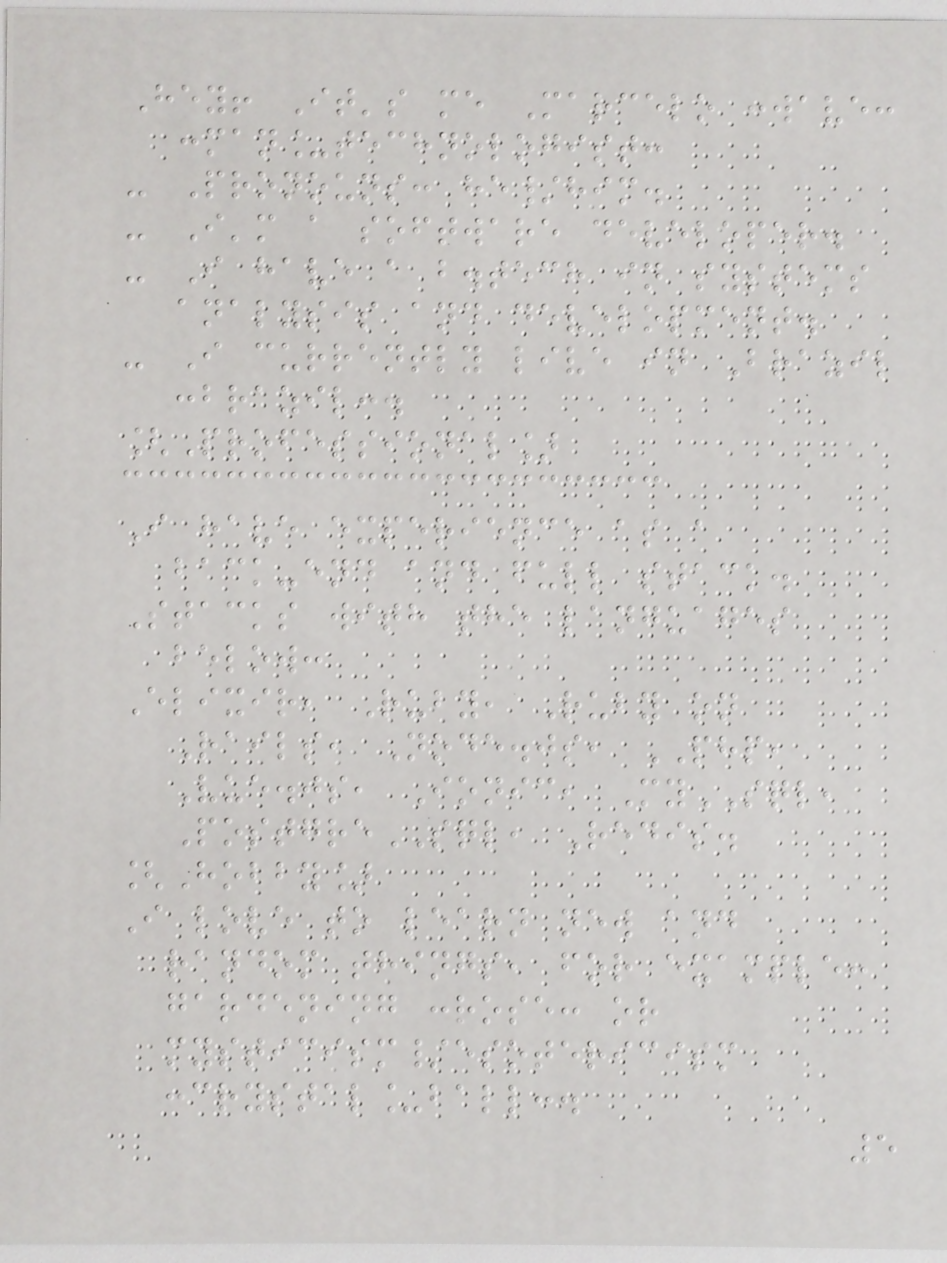Hey! It's me Marcelo :wave:
:man_technologist:
- Pronouns: he/him.
- I'm a software developer.
- I have a b.tech in systems
analysis and development.
- I currently live in Brazil
:brazil:.
[Professional]
I have experience as a
back-end and full stack.
Stacks with the languages
below:
Elixir, Ruby, Ruby on
Rails, Node.js, PHP,
Vue.js, Ionic, MySQL,
PostgreSQL, Redis.
[Hobby]
I love to learn new and
random things, for example:
gardening :rose: or
mysticism/esotericism
:crystal_ball:.
5
